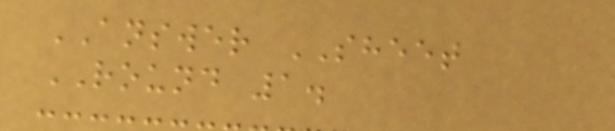ANSWER SHEET
ROUND 1.
